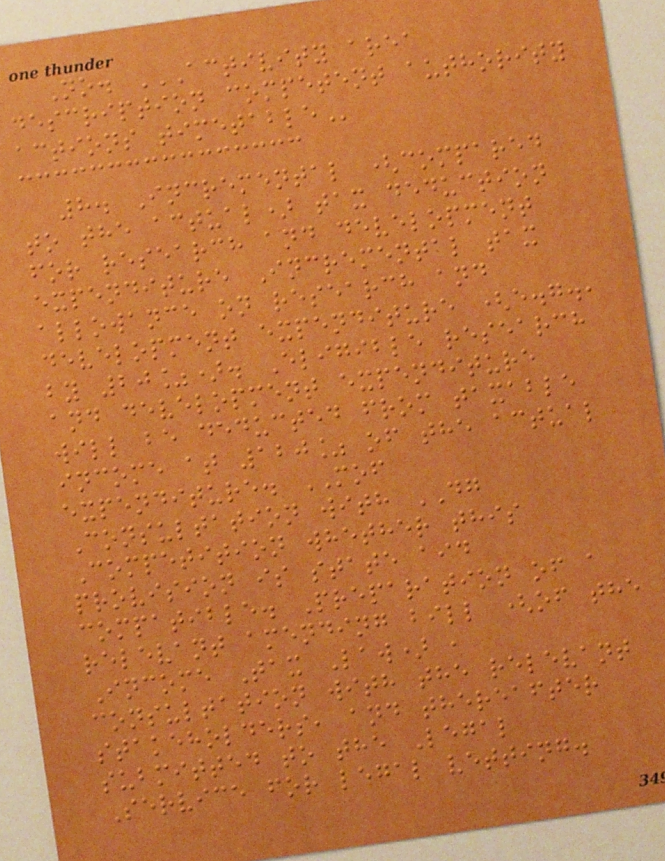No. ACTIVITY AREA
DESCRIPTION COMPETENT AUTHORITY
ACTIONS TIMETABLE
8. Incremental (compared
to the actual) tax deduction
for research and development
expenditure Incremental tax
allowance on research and
development expenditure (e.g.,
by 20%). Eligible research
and development expenditure
will be deducted from taxable
income at 120% of the actual
expenditure. MOF
Consultation with DG
Competition whether this
provision is state aid
compatible. Preparation of a
relevant amending bill (of the
Income Tax Law) ,
consultation with the relevant
stakeholders, and thereafter
submitted to the Legal
Service for legal vetting.
